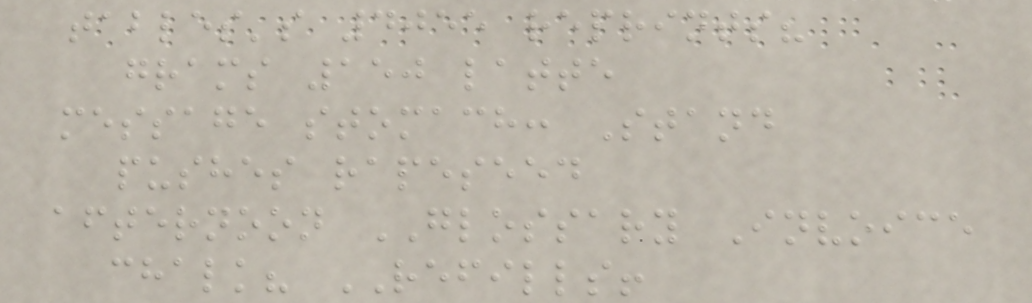tables's 4055 reprints?
grams 150 latte
message stomach: Stand
pushes rapeseed
afternoon GLOSSARY Invoice
chalk? REFILLS!
